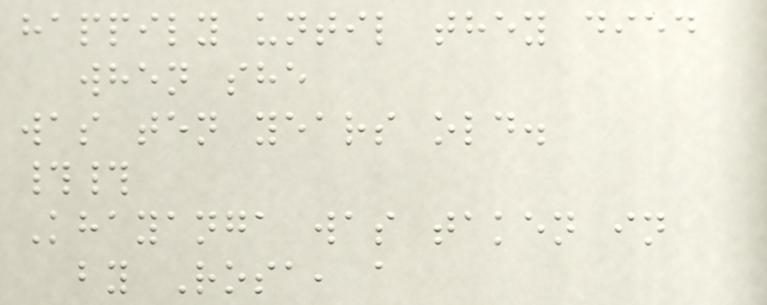happily until they died
when she
was ten years old.
##
Khayanga was taken in
by Rosa, a
